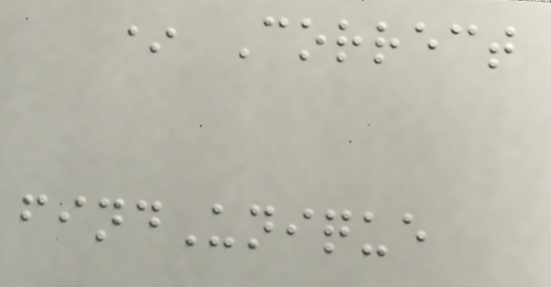* Correct
findUnique
